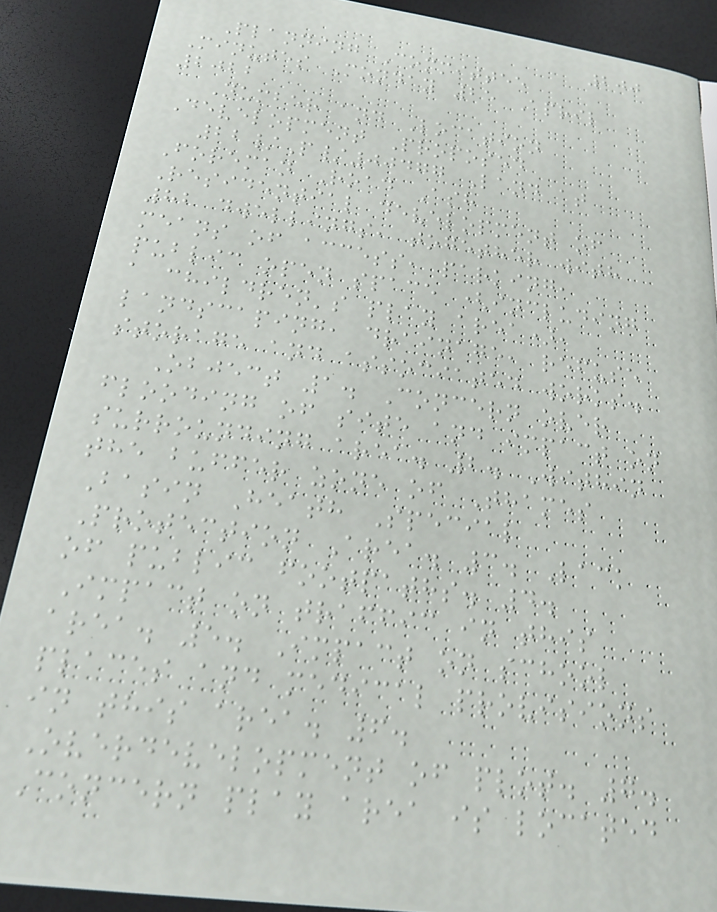200
Planning Committee
Minutes Monday 25 April
2022
Number and Location
Development Proposed
22/P/00477 Land at
Foreman Road Ash
Residential development of
82 dwellings, together with
means of access, parking,
public open space (including
a children's play area),
landscaping, drainage, refuse
storage and associated works.
Object 1. Concern over
flooding of site and impact on
surrounding area. 2. Within
the buffer zone of Thames
Basin Heath Special
Protection Area. 3. Lack
of public footpaths. 4.
Impact on traffic in this
area. 5. Impact on school
places and medical provisions
in this area. 6.
Overdevelopment of plot. 7.
Concern play area is located
